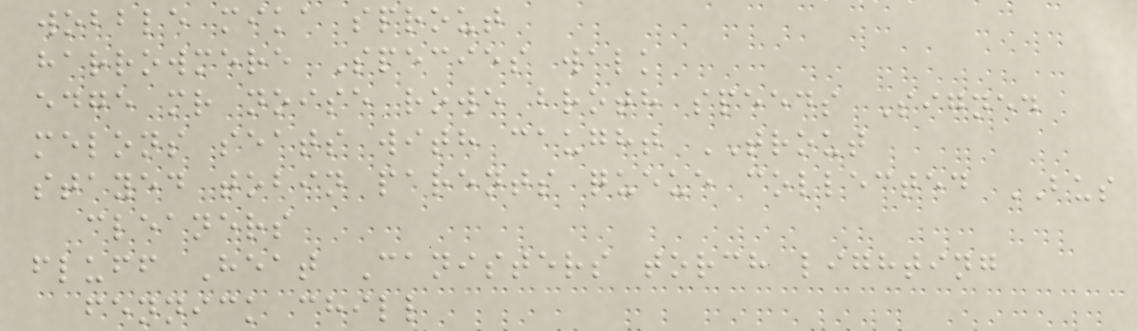wobble mika sprout
harrowmere Species walk
edge mr noise rowe broth speeds Signed
melons seats with caught TROUT
stayed tobin parents queue collected BUS
cleaners
fluff Heat Canisters torch lighting
fennick chill
